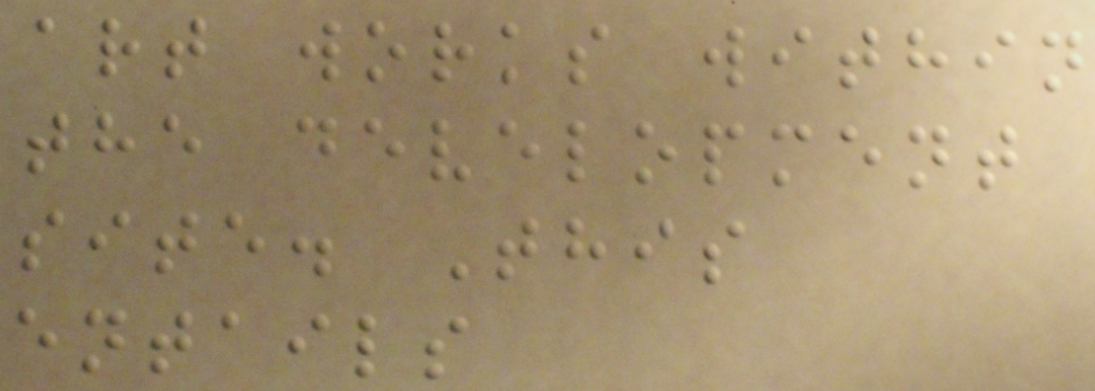art works within
the development
site. This
entails
